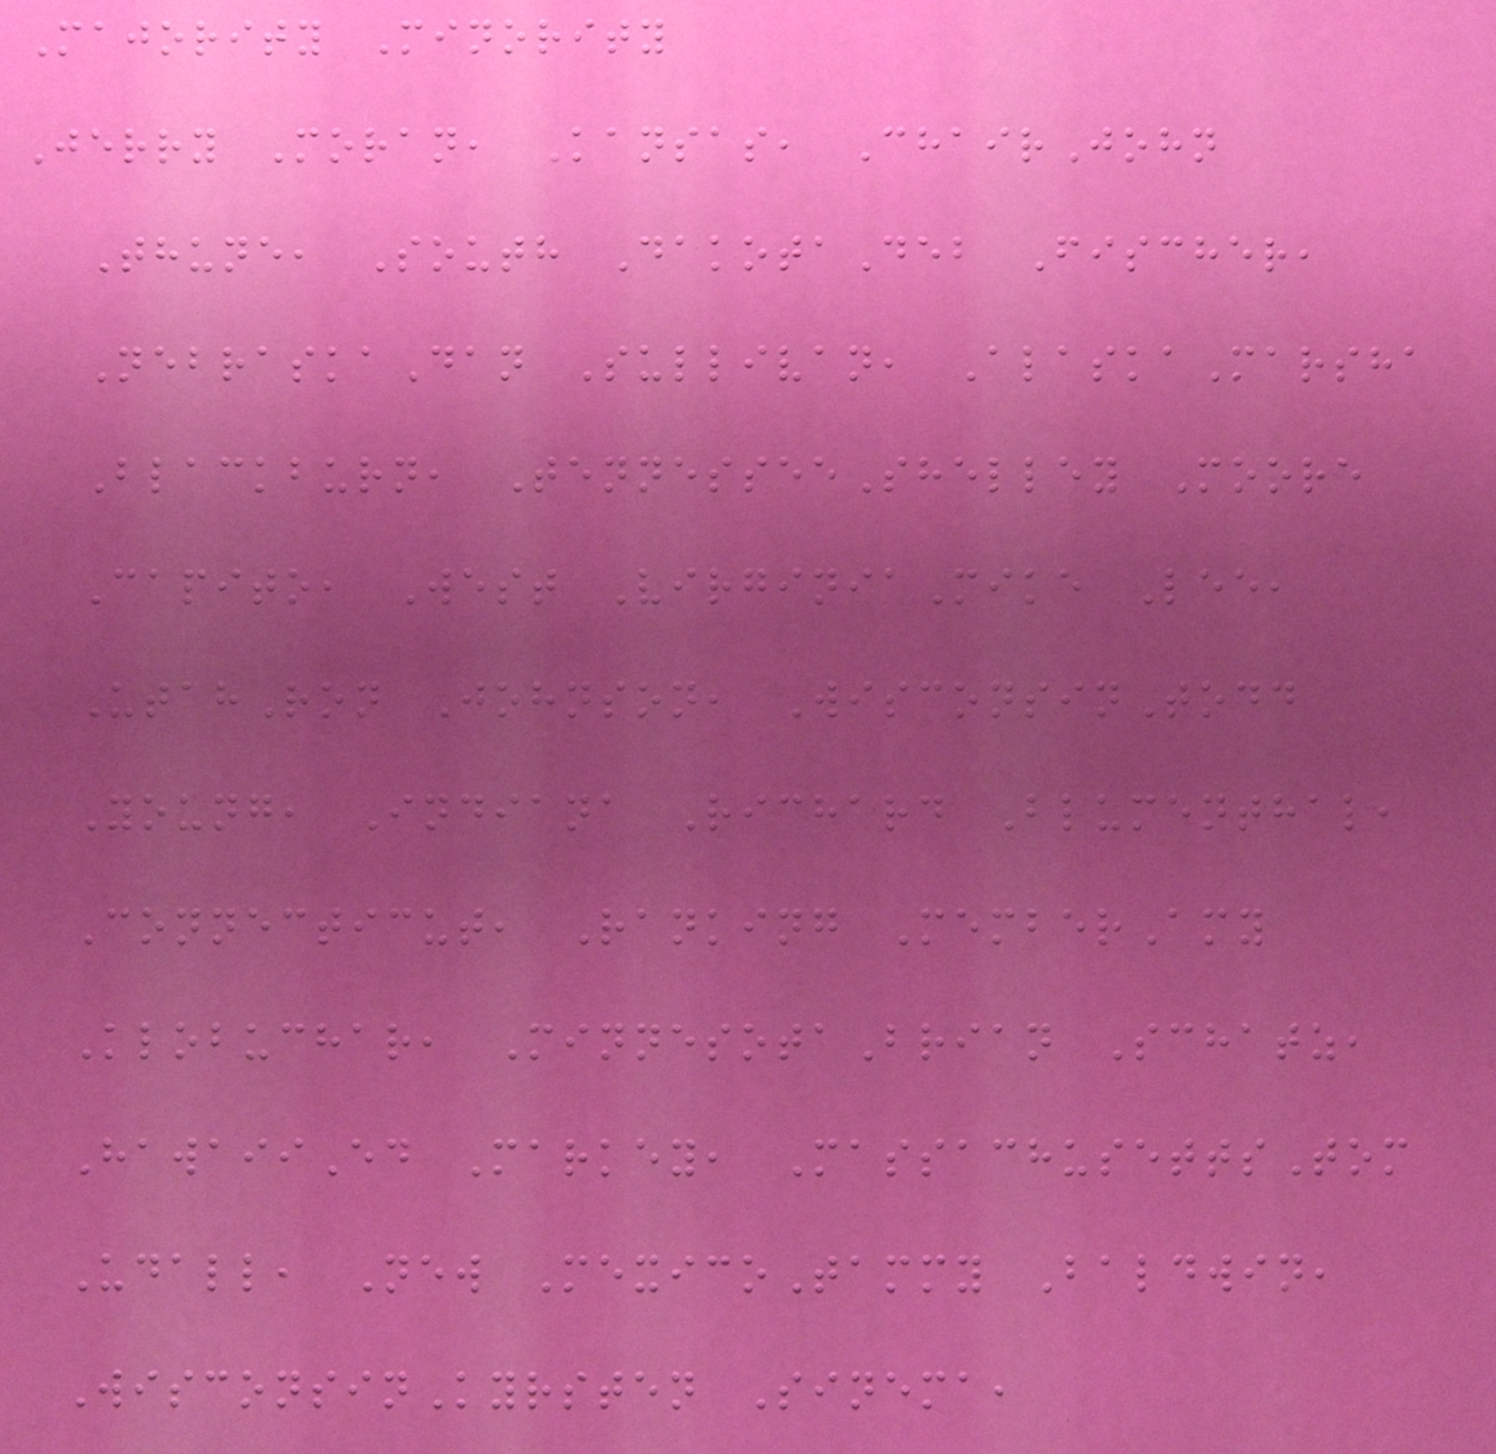Majority Minority
Jerry Moran, Kansas, ChairJohn
Thune, South DakotaDeb Fischer,
NebraskaDan Sullivan, AlaskaMarsha
Blackburn, TennesseeShelley Moore
Capito, West VirginiaMike Lee,
UtahRon Johnson, WisconsinTodd
Young, Indiana Richard Blumenthal,
Connecticut, Ranking MemberAmy
Klobuchar, MinnesotaBrian Schatz,
HawaiiEd Markey, MassachusettsTom
Udall, New MexicoTammy Baldwin,
WisconsinKyrsten Sinema,
